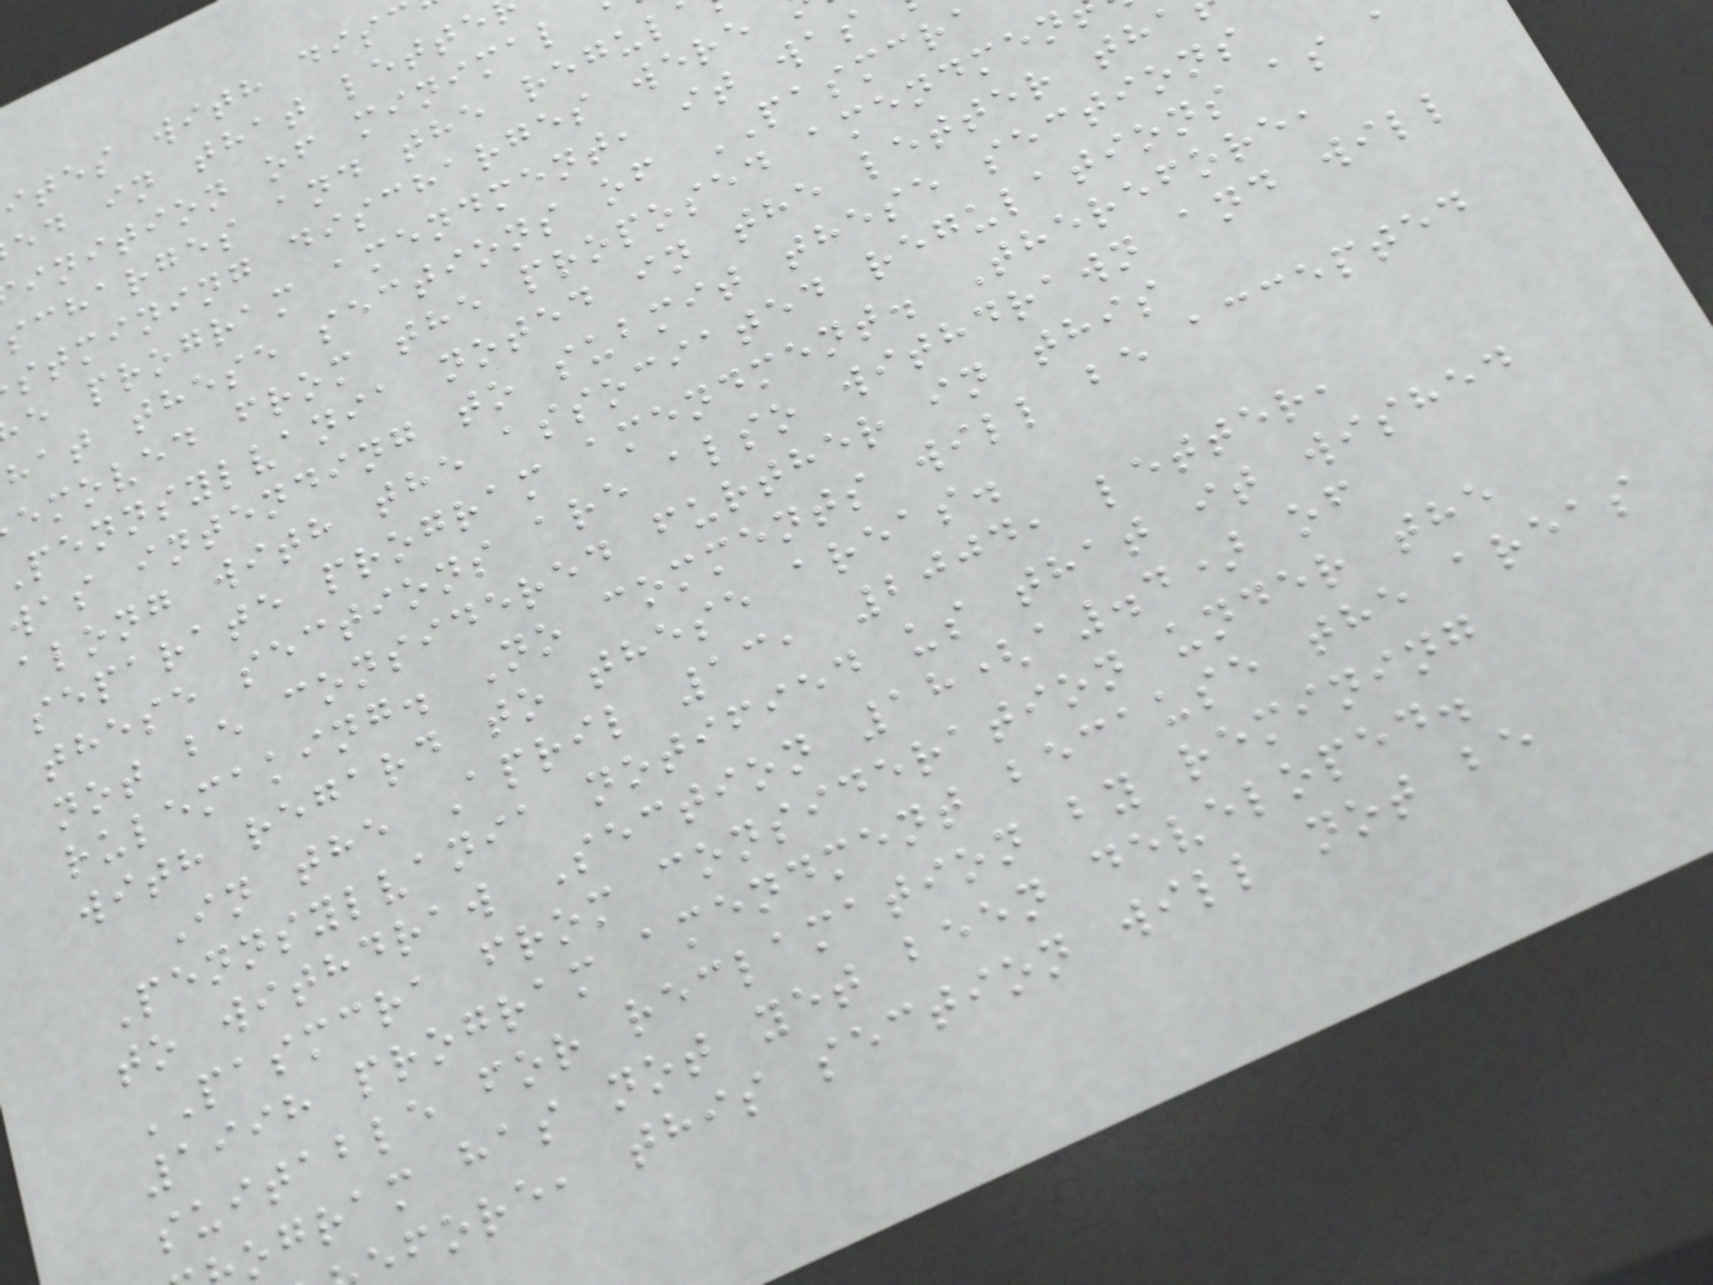ites with dis
ed in that lette
inition of minimal
scharges and the regul
stmining discharges were
e program amendment, it was
hat these sections of PASMCRA
emoved from the proposed amendmen
pennsylvania noted in the letter tha
was intending to submit these sections
along with the associated regulations as a
separate program amendment. Therefore,
these sections are also withdrawn and will
not be considered further in this
rulemaking. No comments will be accepted
with regard to these areas.
In the April 13, 2004, letter,
Pennsylvania notified us that it wished
to withdraw Section 18(a.4) of
PASMCRA from consideration under the
1998 program amendment because the areas
suitable for reclamation by remining
ogram has not yet been developed.
fore, this section will not be
